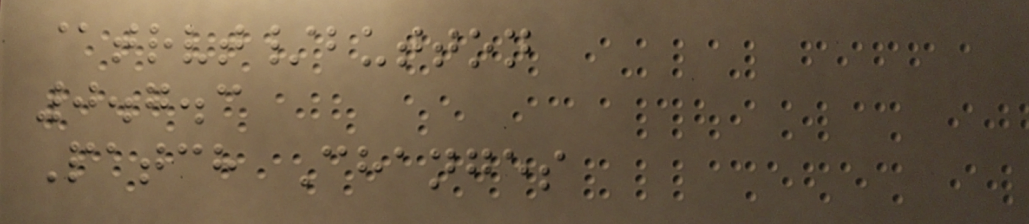@trvt/button
0.7.3
Patch Changes
